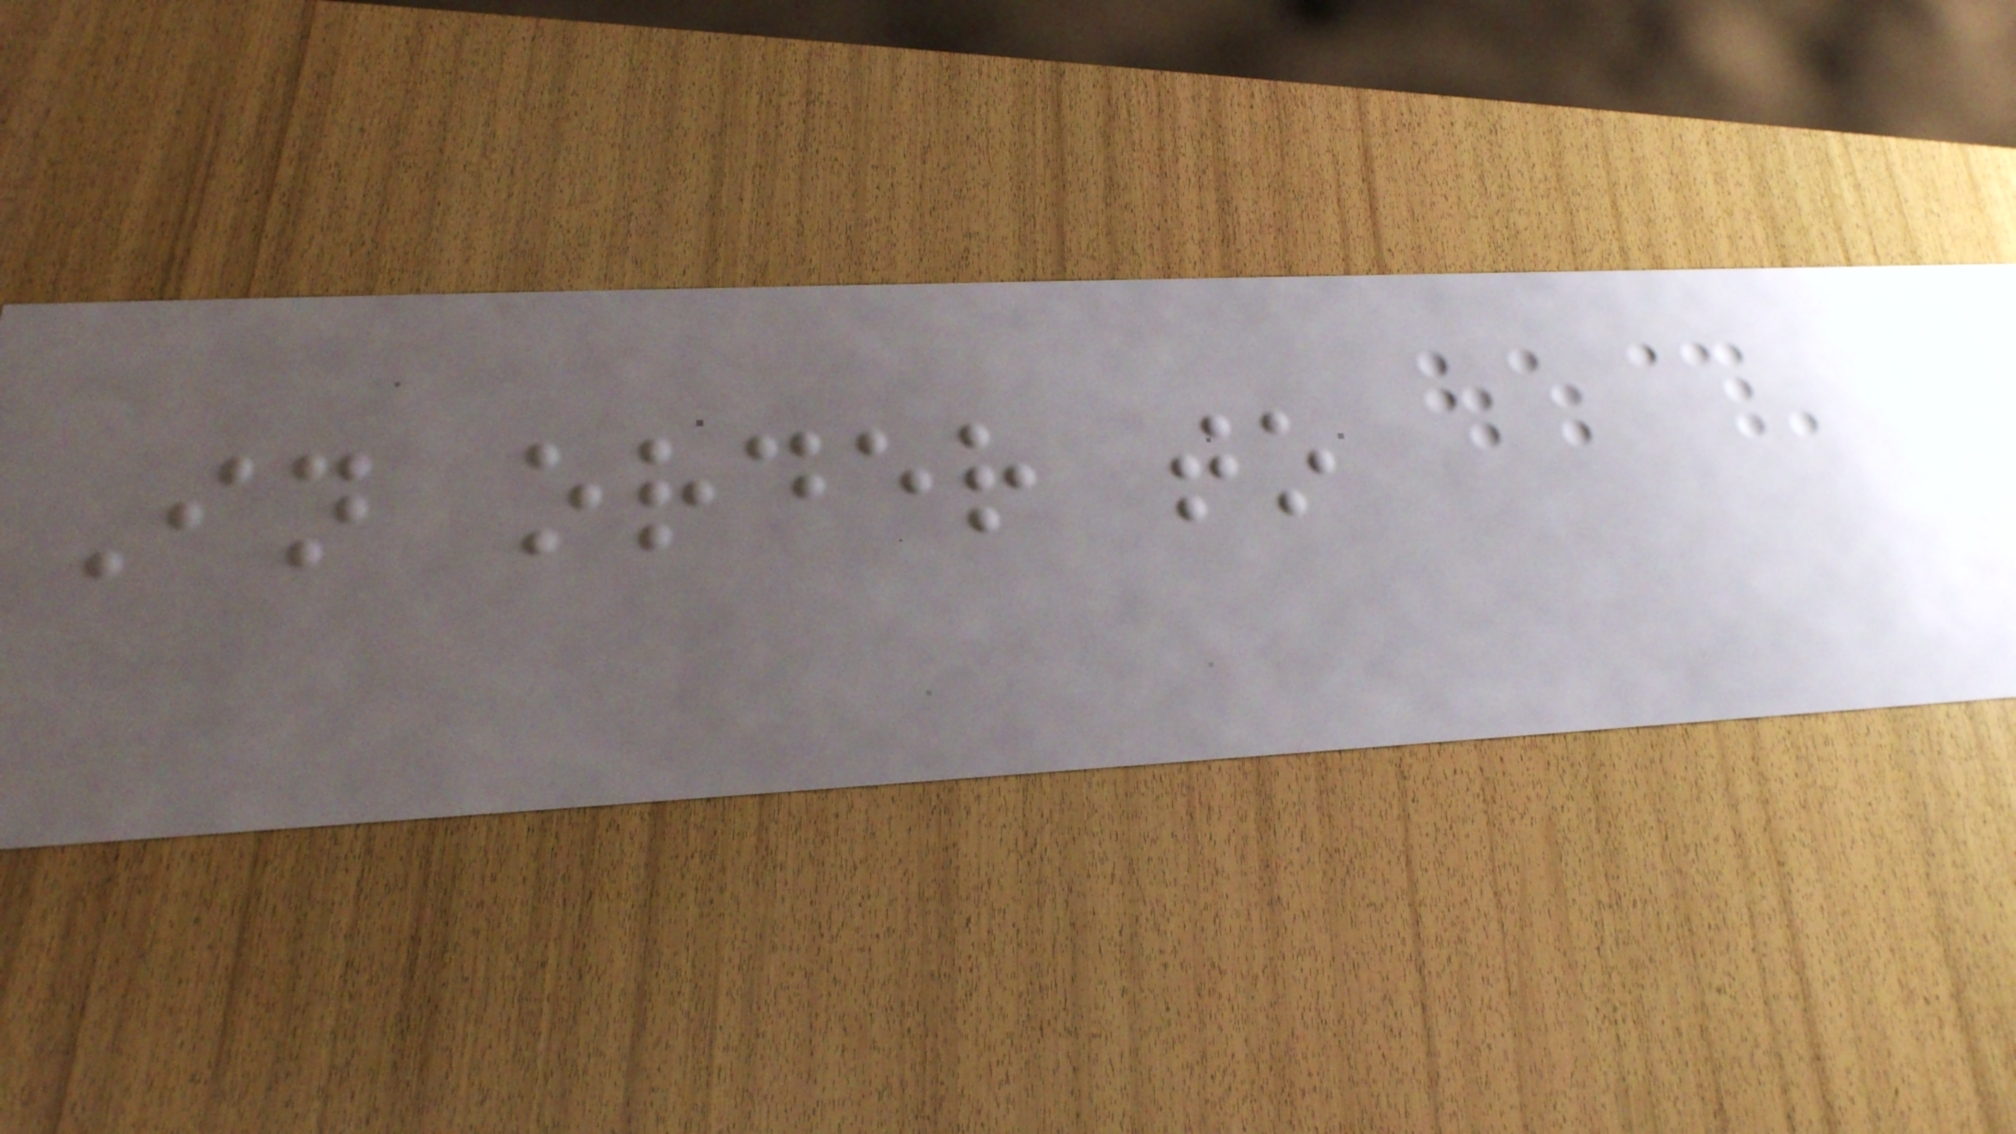In order to
